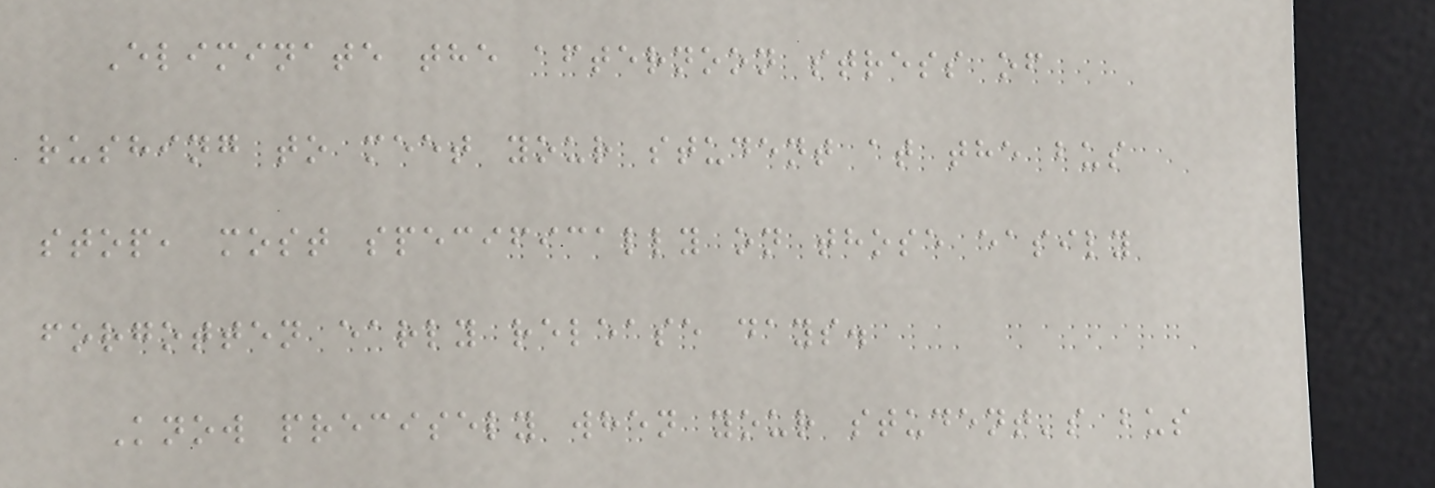Eliminate the afternoon stress of
rushing to meet your student at the bus
stop, most specifically on those easily
forgotten early release days.
Know precisely when your student's bus
